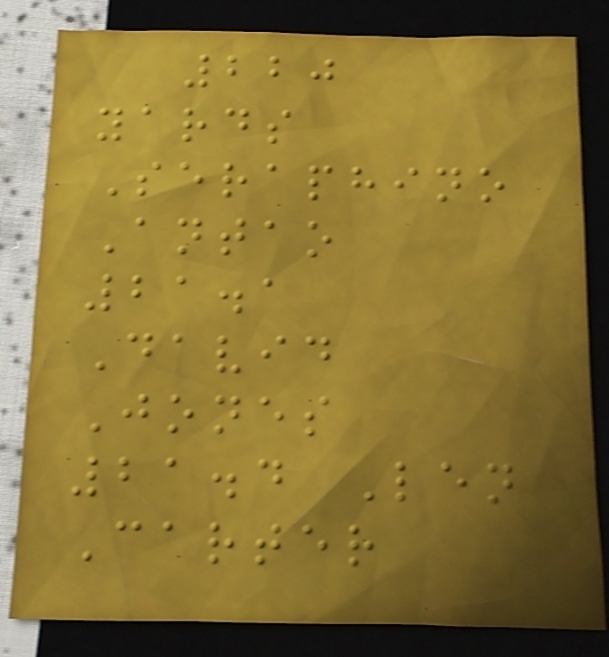220
yards
Seraphino
Antao
21.1
David
Jones
21.4 Len
Carter
